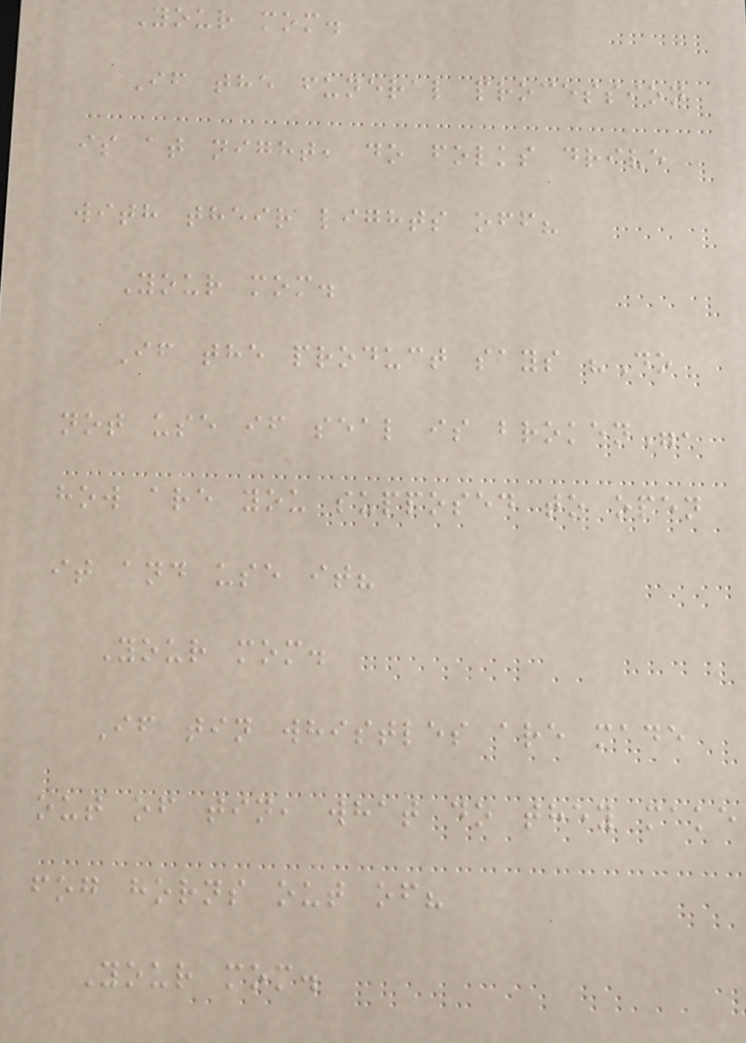Your mom.
If the funeral procession
is at night, do folks drive
with their lights off?
Your mom.
If the product says "Do
not use if seal is broken",
how are you supposed to open
it and use it?
Your mom.
If tin whistles are made
out of tin, what do they make
fog horns out of?
Your mom.
